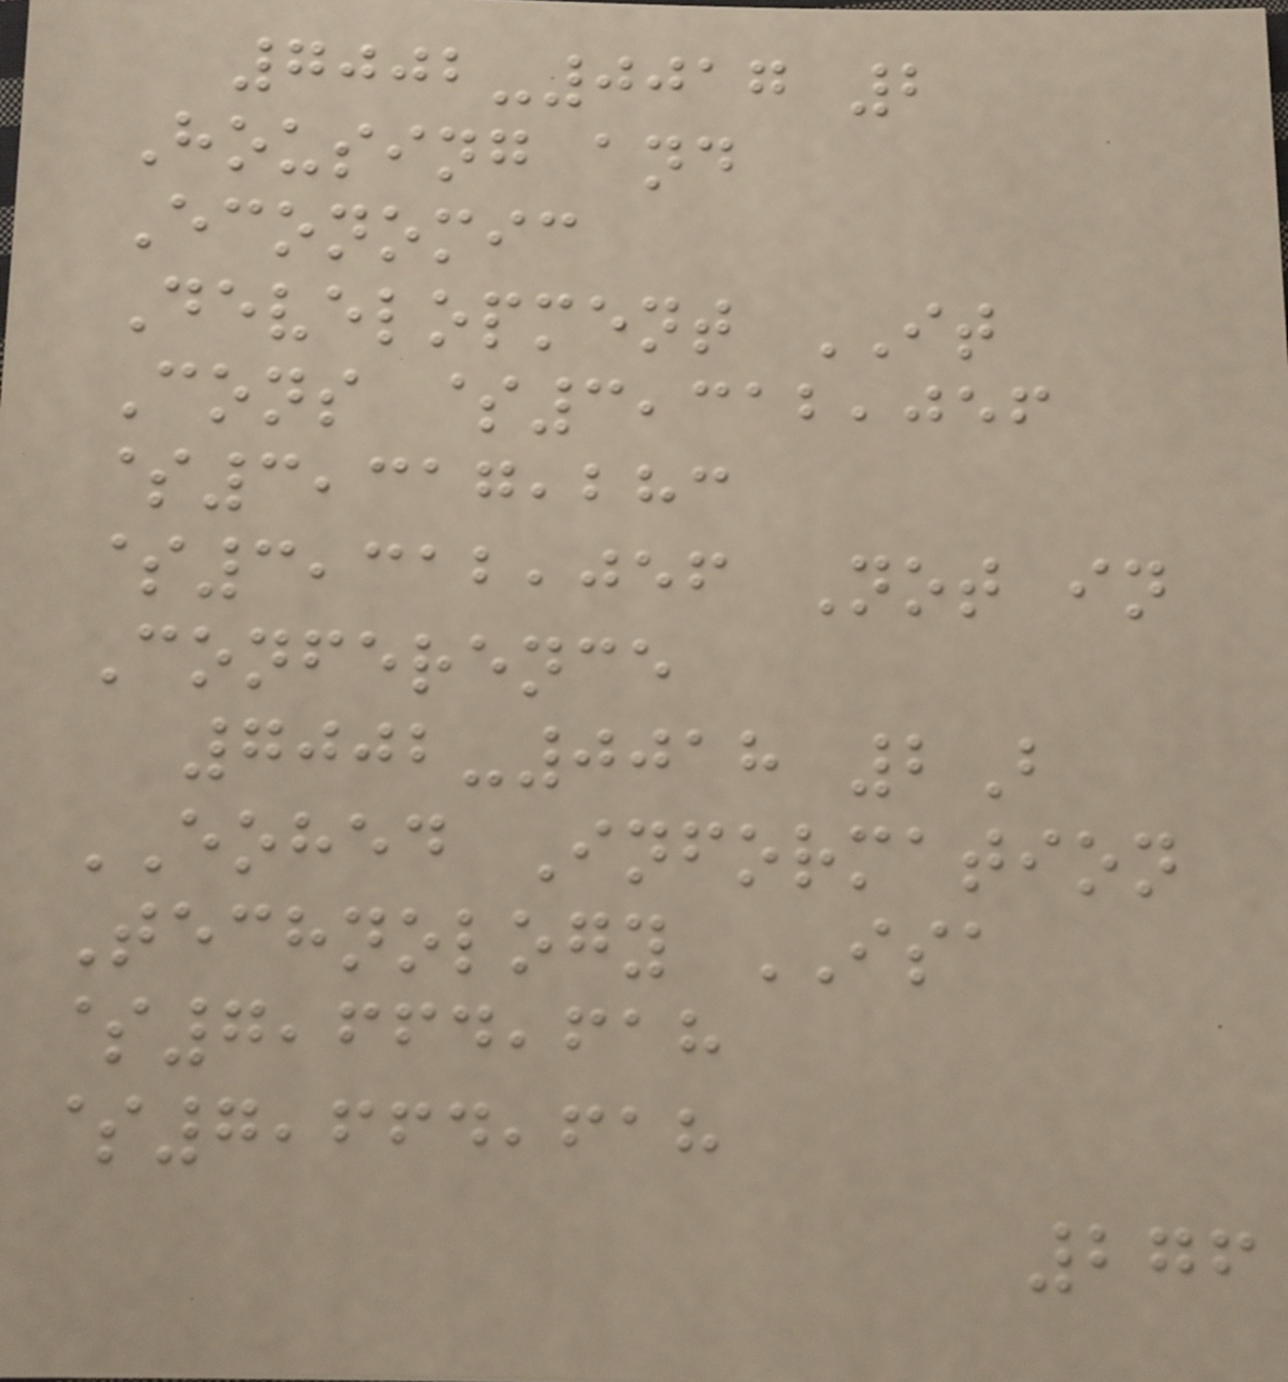7002-0017 2
Housing and
Economic
Development IT
Cons $3,312,056
$3,317,283
$3,312,056 Not in
Conference
7002-0018 2B
EOHED Information
Technology ISA
$7,664,618
$7,664,618
276
